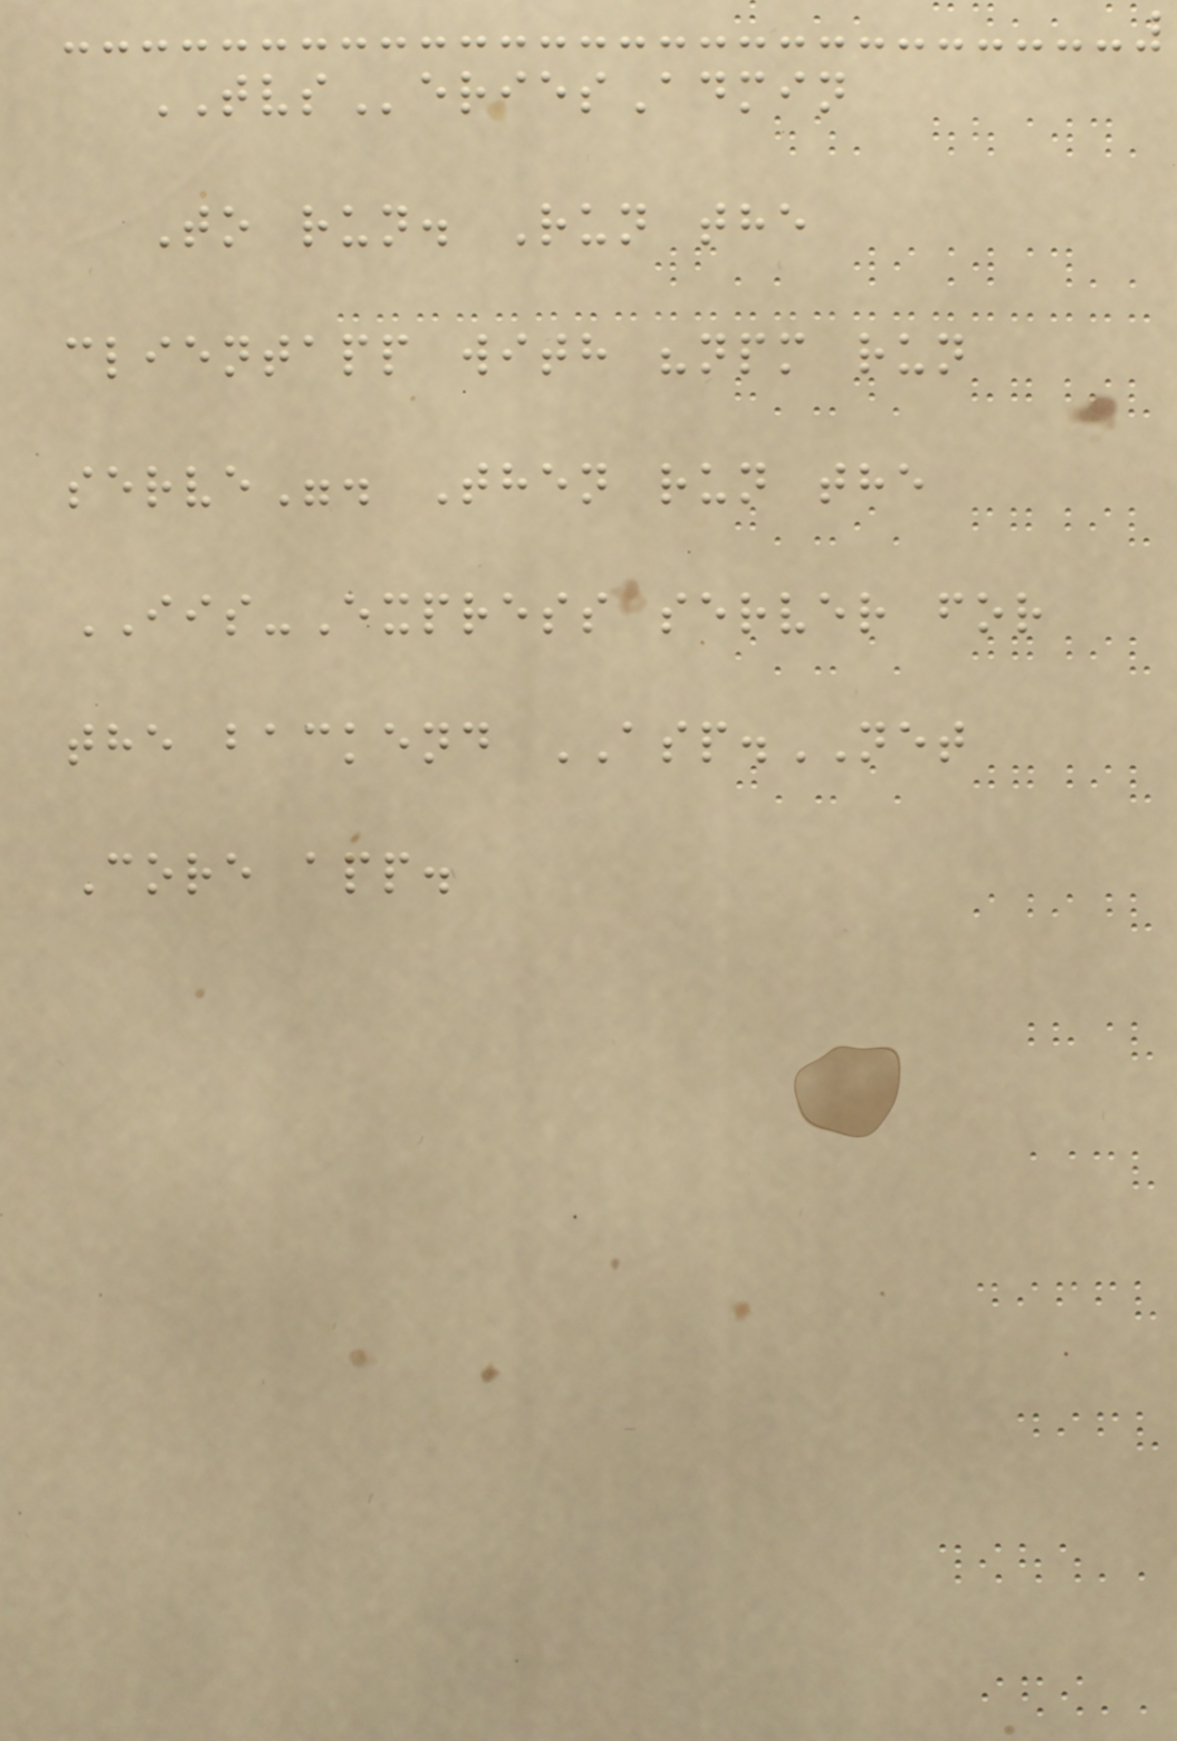TVSeriesAdmin
To run. Run the
clientapp with "npm run
serve". Then run the
IIS-Express server for
the backend ASP.NET
Core app.
